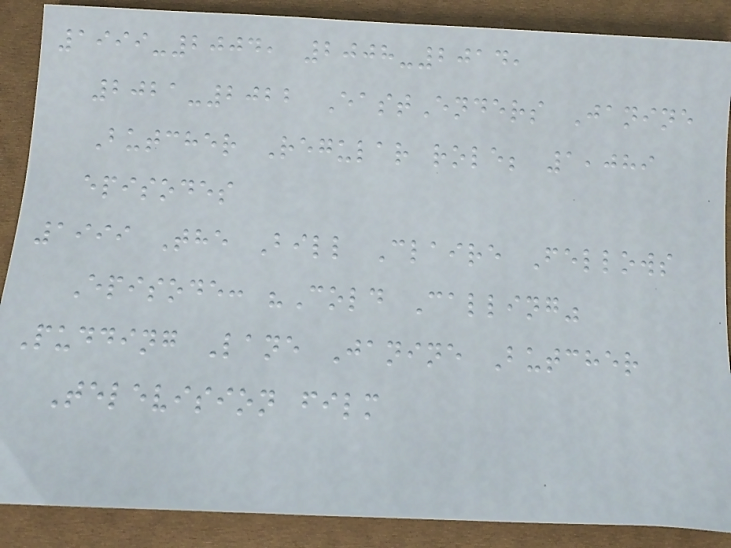1999-2004, 2008-2014,
2021-2022 EastEnders Janine
Butcher Regular role; 1,089
episodes
1999 The Bill Claire Fellows
Episode: "Cold Calling"
Pudding Lane Janine Butcher
Television film
